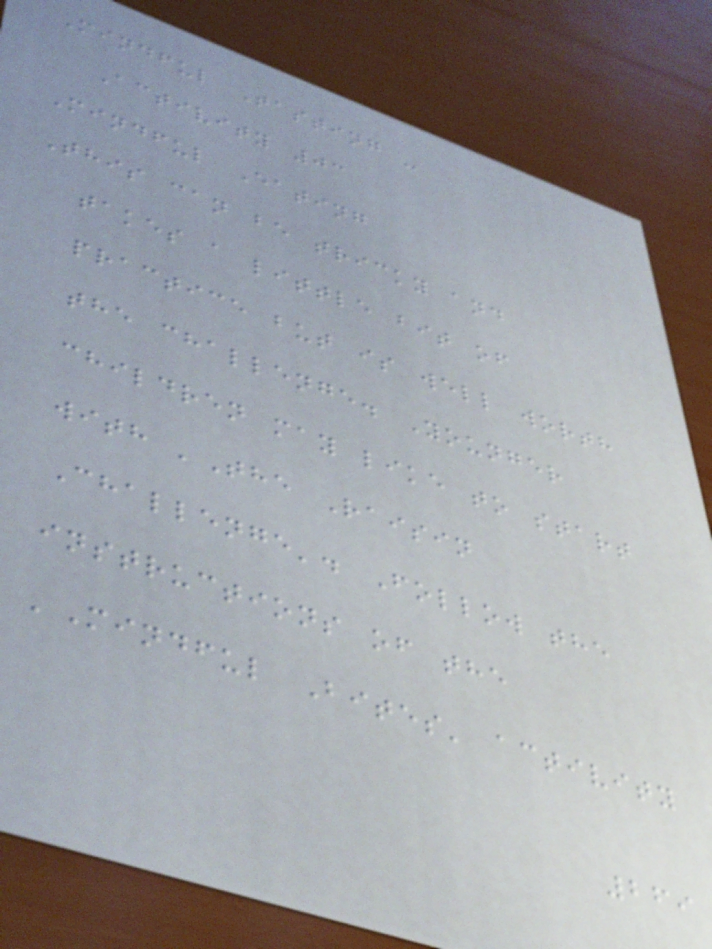Mindful Tasting -
Activity 03
Mindful Eating
This can be tricky and
takes a little bit of
practice but is well worth
the challenge. Younger
children may like to start
with 'The Raisin
Challenge'. Follow the
instructions of the
'Mindful Bites' activity
269
